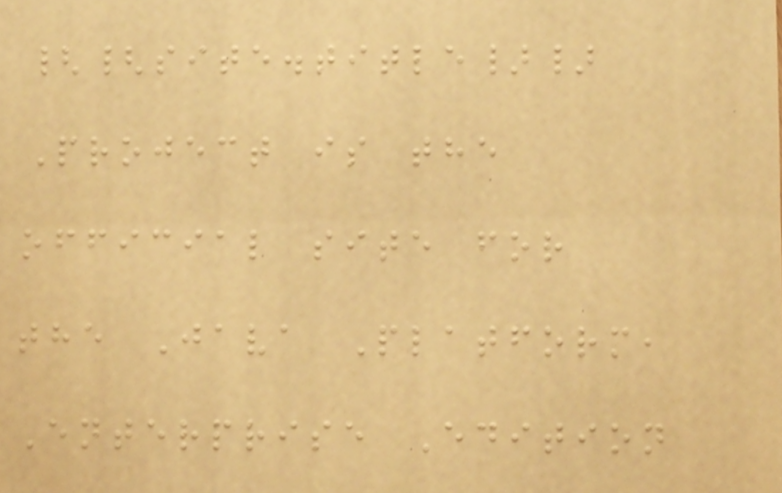{{site.title}}
Project is the
official site for
the Java Platform,
Enterprise Edition
